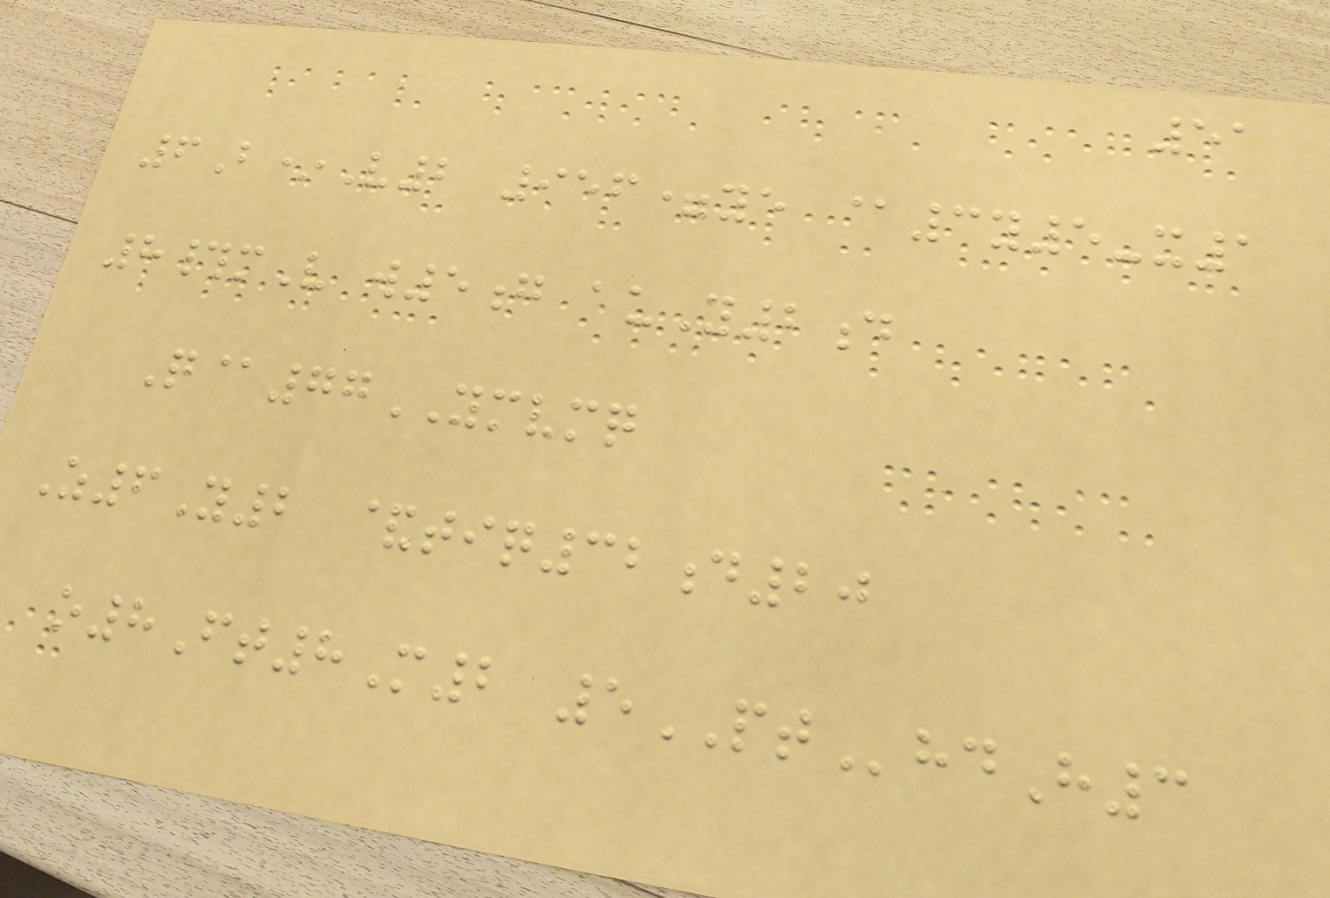51
6B*V2 956=ye @3y5-x1
8#mV w5g auY2d
Q@77YMVMQ
Z6Y2 &tiq32d20
o8Ft8M2 5PThdH3
